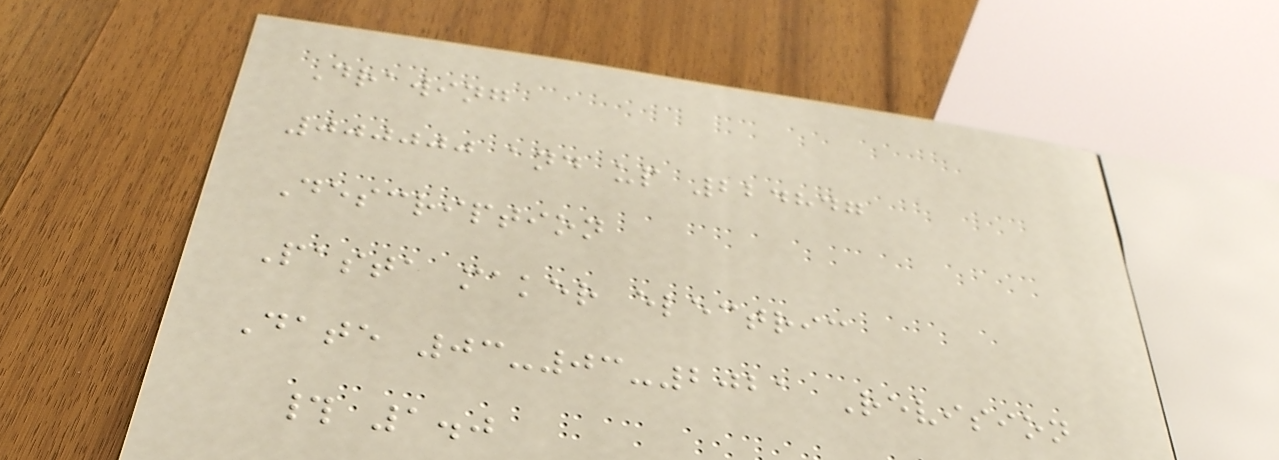Drawing
000000 and up 224847
Description
Pasta maker electric
Date 03-03-2021 Revision
# 1.0
